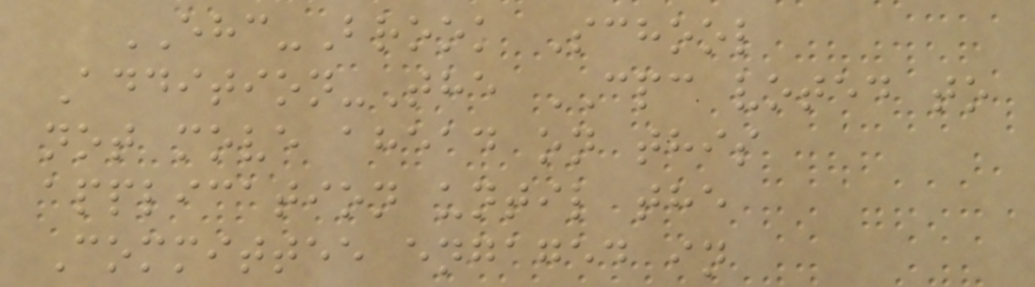EHC-Brook School
Addition-The CPC voted to
not move ahead on this
application until the
Committee engaged in
